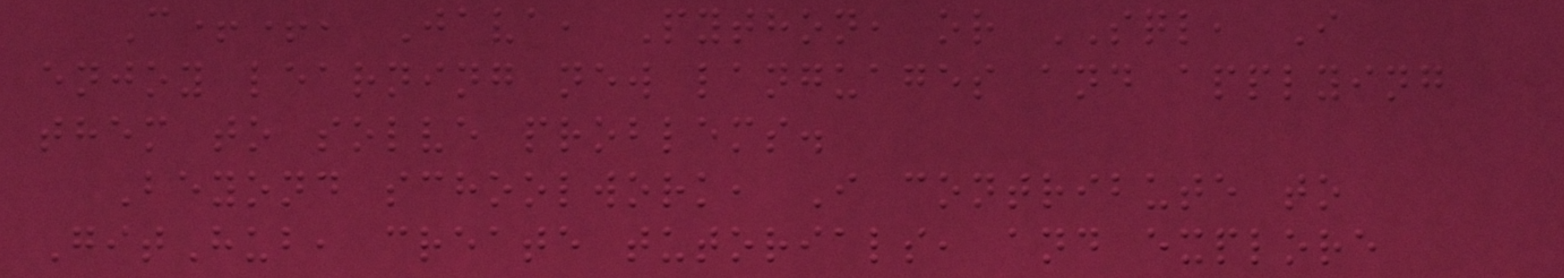C++, Java, Python, or SQL, I
enjoy learning new languages and applying
them to solve problems.
Beyond schoolwork, I contribute to
GitHub, create tutorials, and explore
